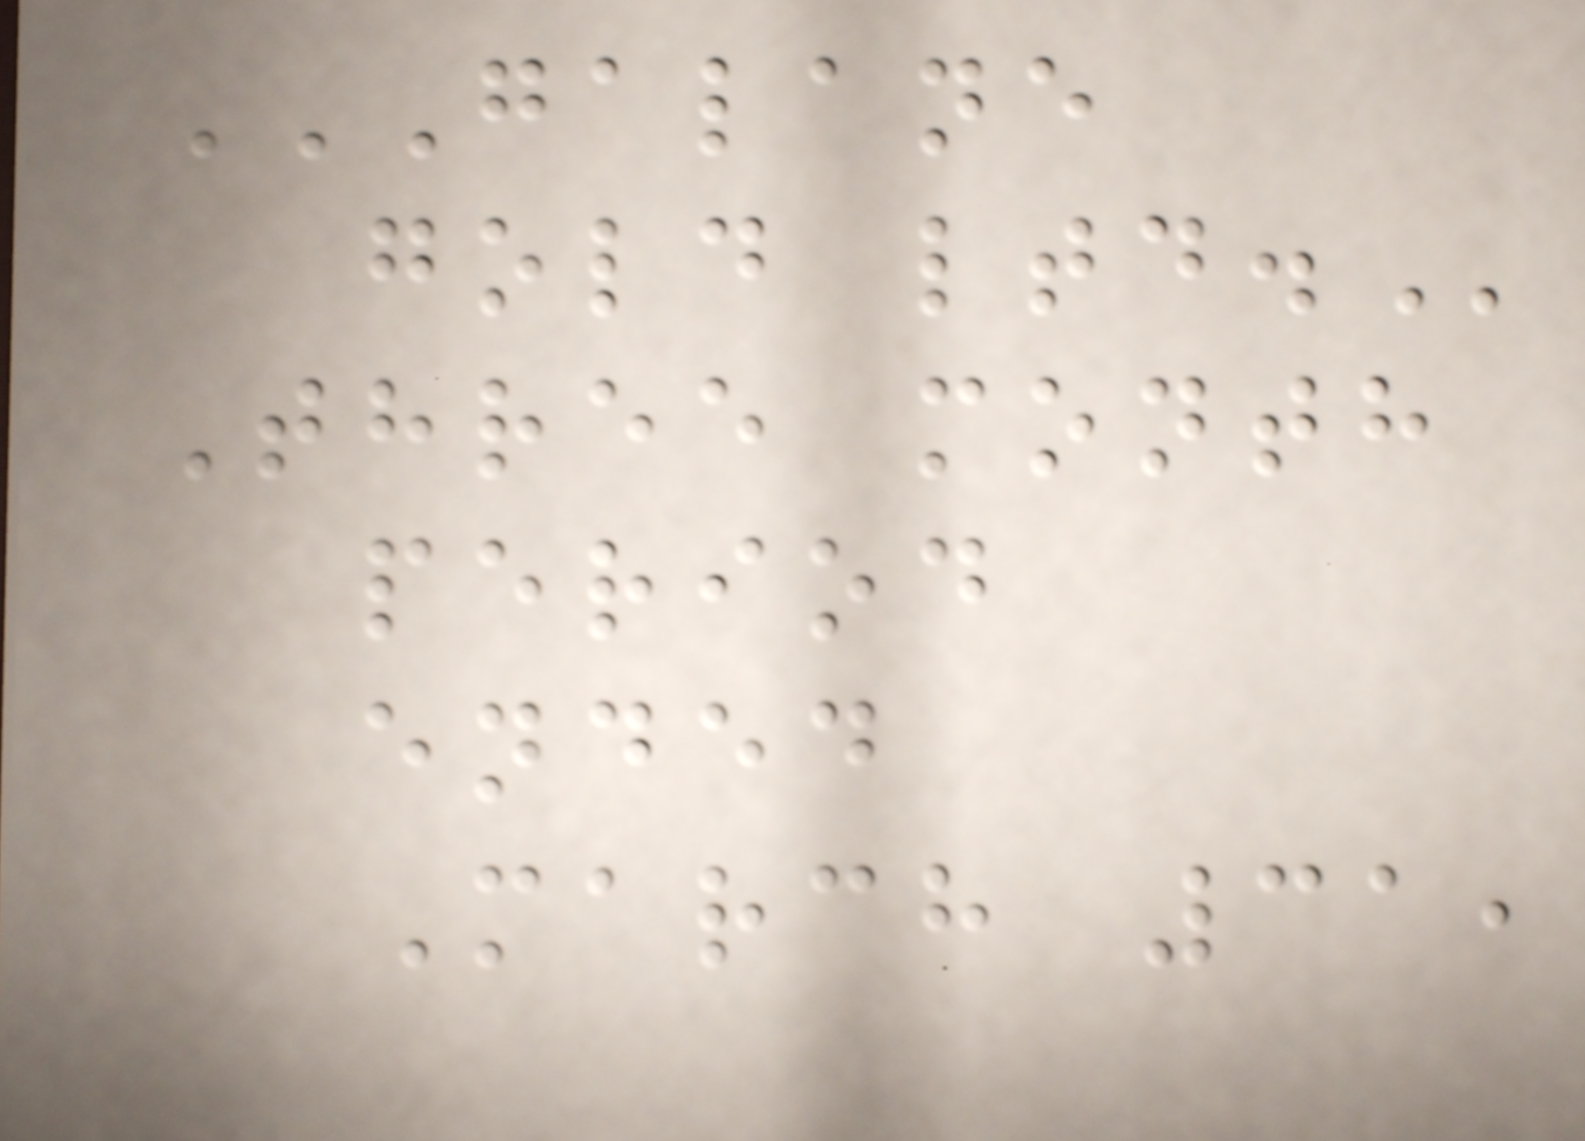GALANE
GOLD LTD.
Three month
period
ended
March 31,
